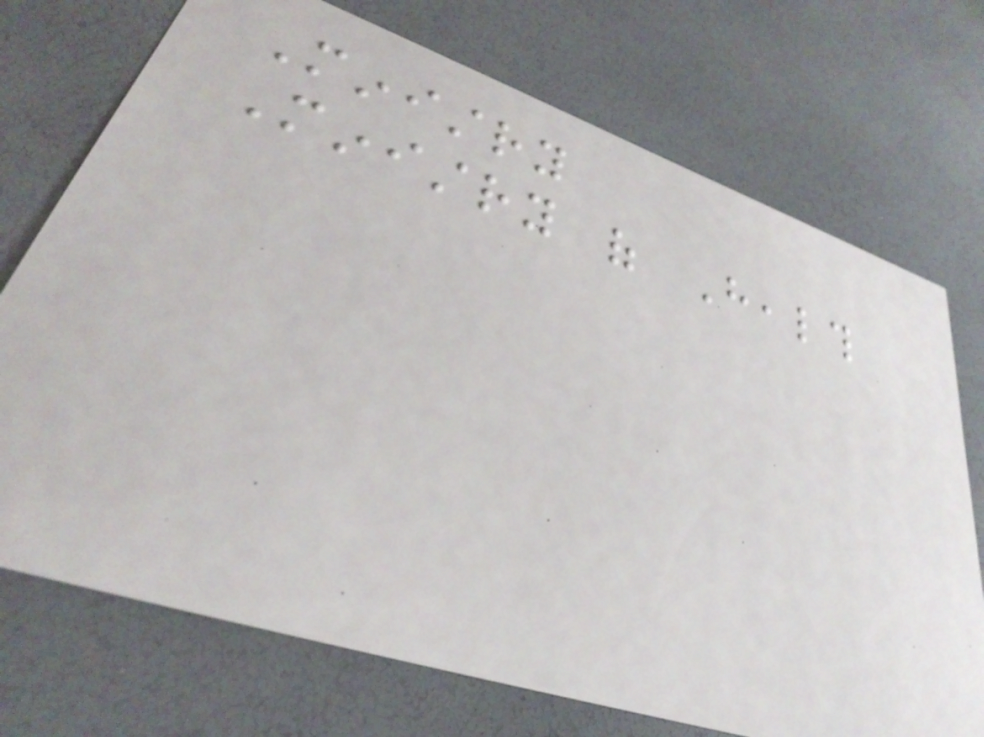Ministry
Ministry of Health
